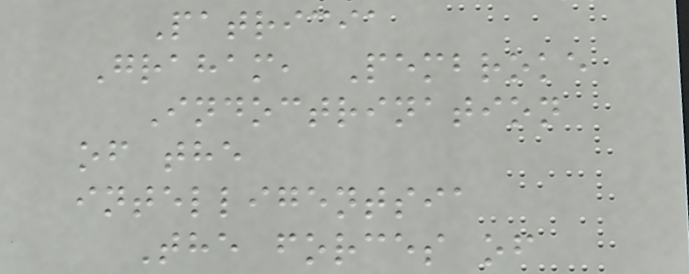Patricia
Graham, Pembroke
Indoctrination
of the
intelligentsia
The forces of
